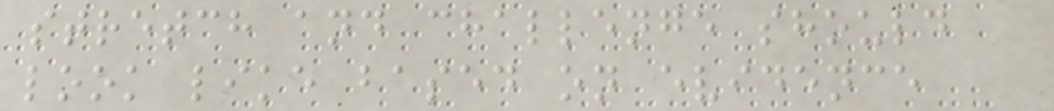stretch and challenge should
look like based on evidence
